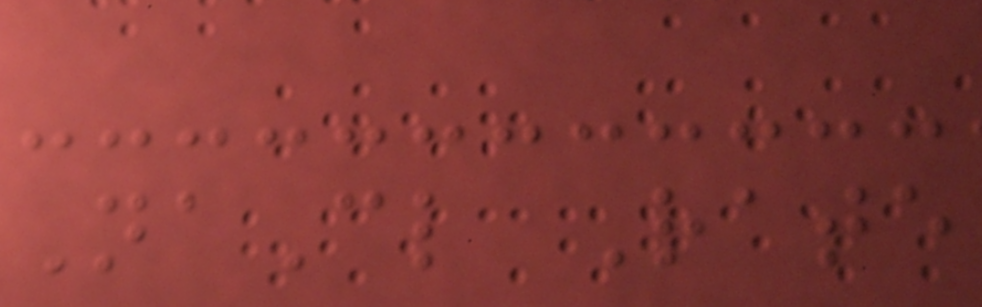NaCl Rate
